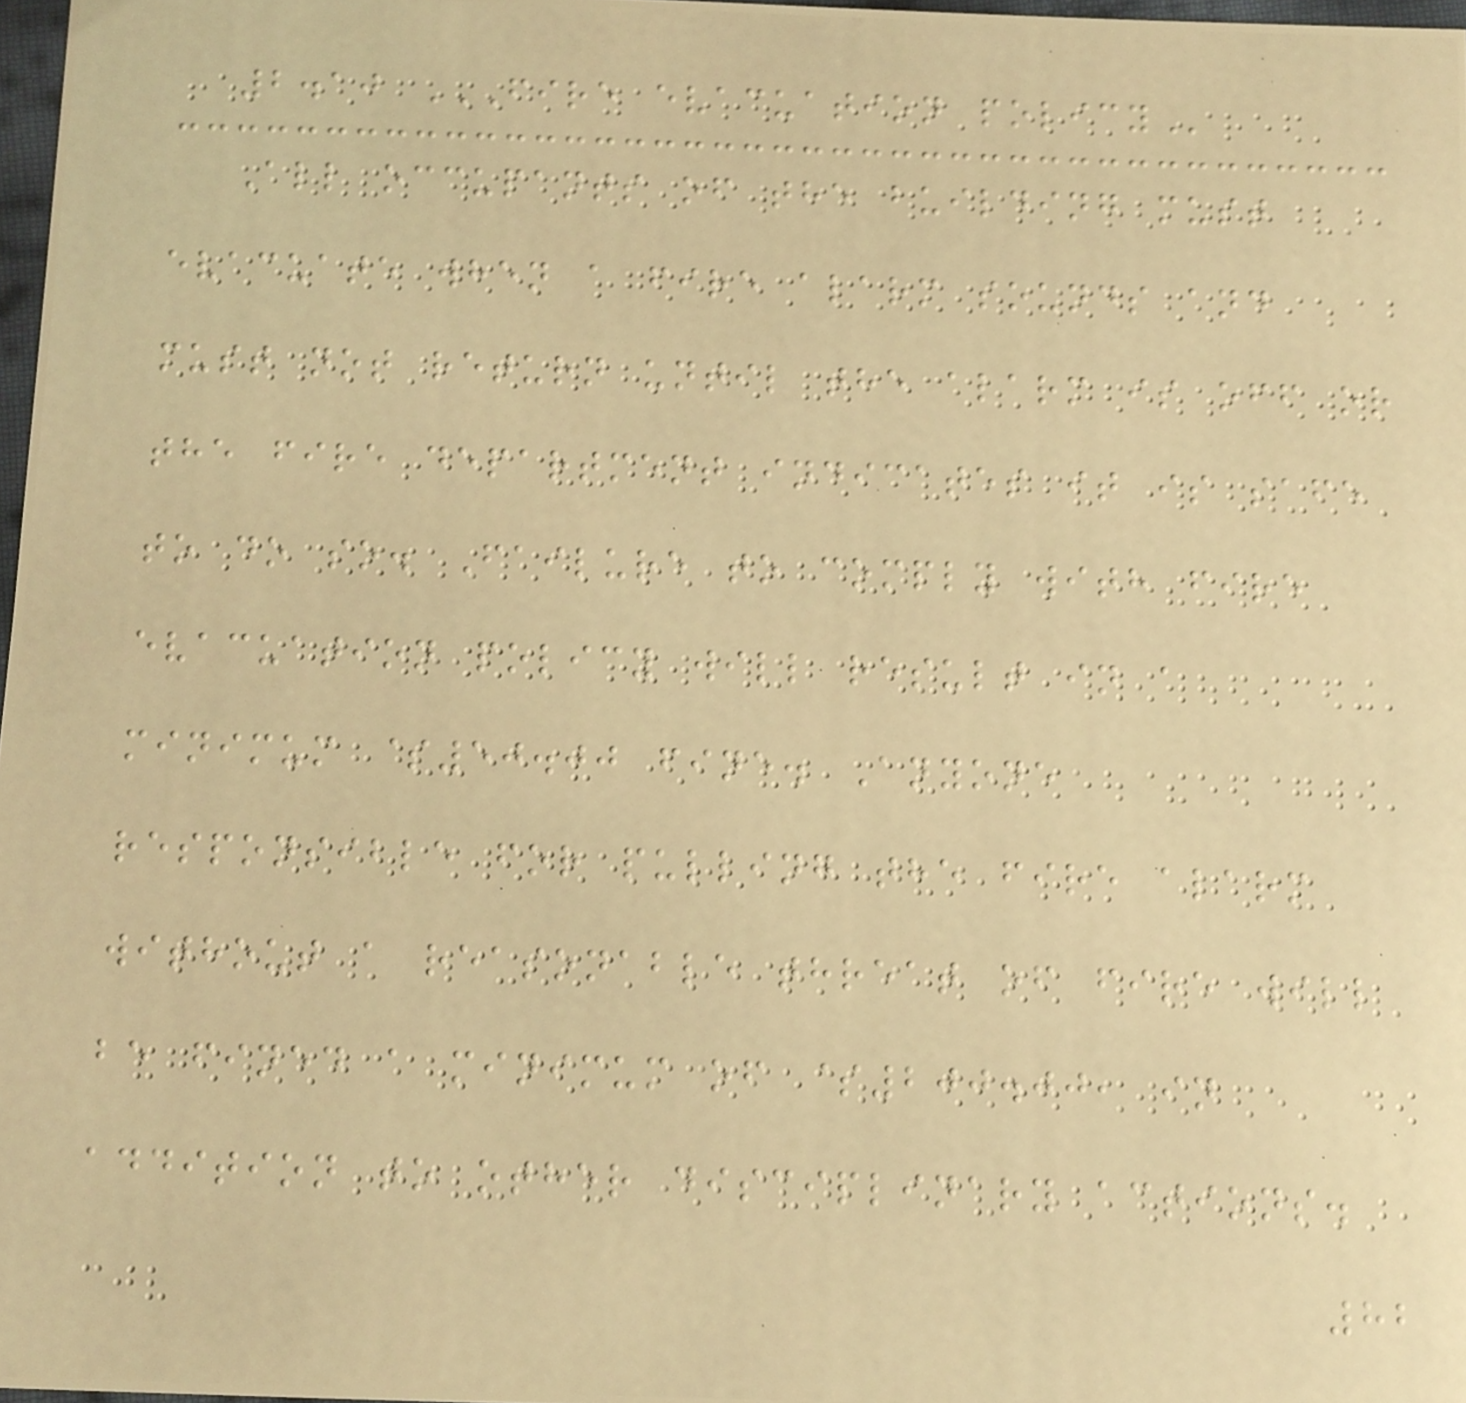2.10 FIRE EVACUATION POLICY
All occupants of the building must
evacuate when a fire alarm sounds and
must not return until the alarm is off or
the fire department indicates it is safe
to do so. Failure to comply with fire
evacuation policy will result in a
minimum $50.00 fine. Anyone
responsible for pulling the fire alarm
without a reasonable threat of fire will
be fined a minimum of $200.00, in
addition to other disciplinary actions.
82
